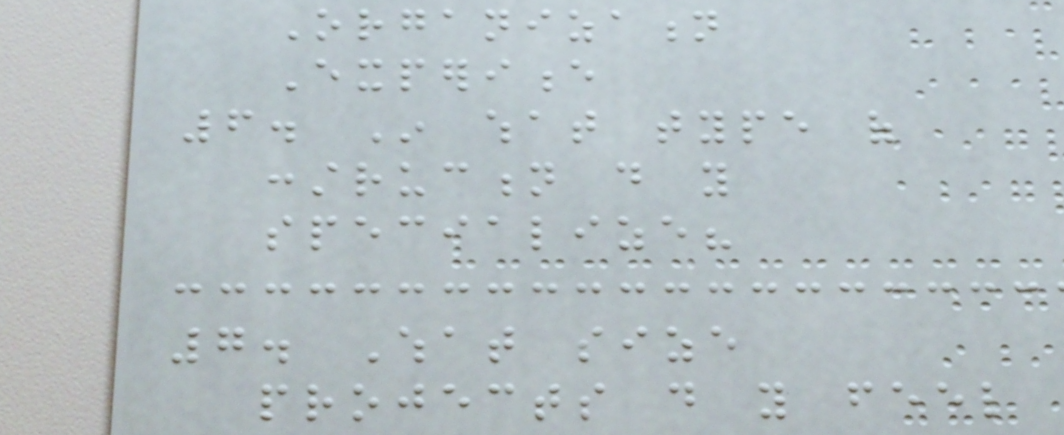Organization
Experience
6. In what type of
construction do you
specialize?
7. What size
projects do you feel
